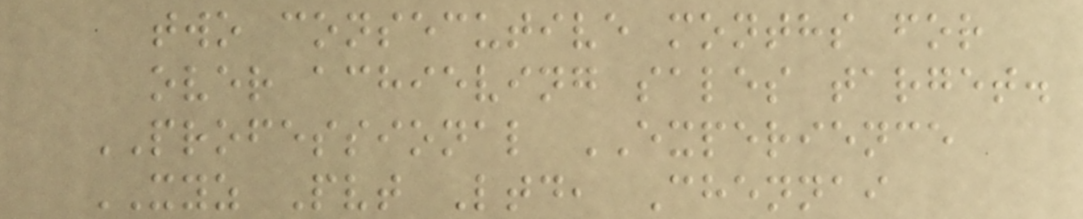two consecutive months for
over achieving sales target.
PROFESSIONAL EXPERIENCE
XYZ Pvt Ltd, Chennai
